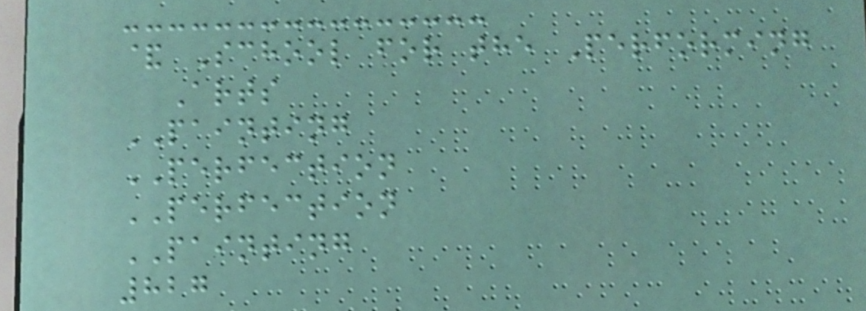& School for the Performing
Arts
PAINTING
PERFECTION
PERFECTION
PAINTING
827
